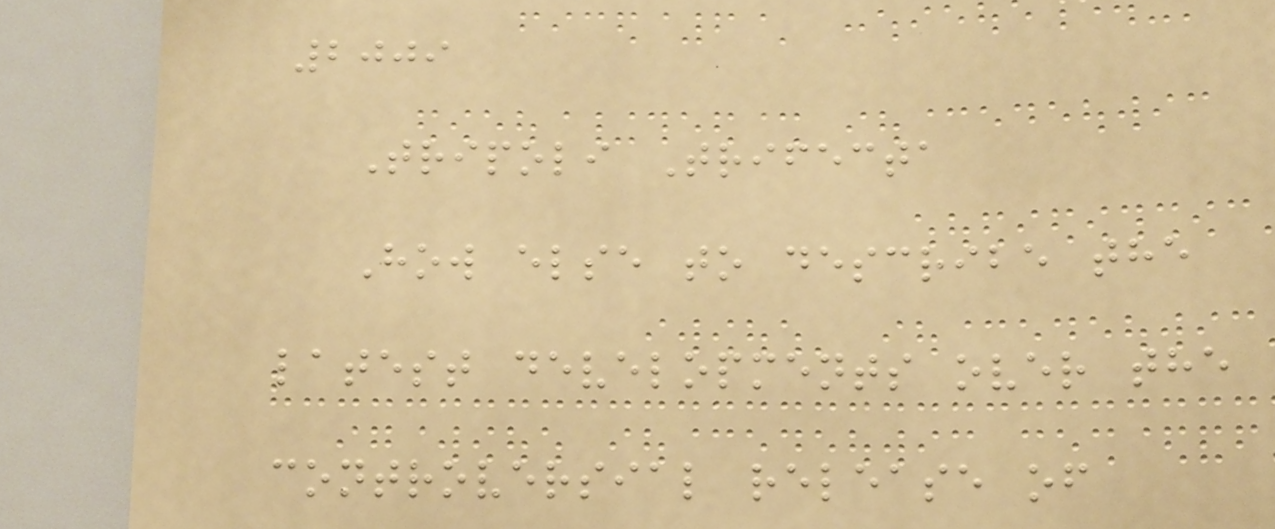2009
Tripoli Trifecta
How else to describe the
latest developments over the
controversial release of
